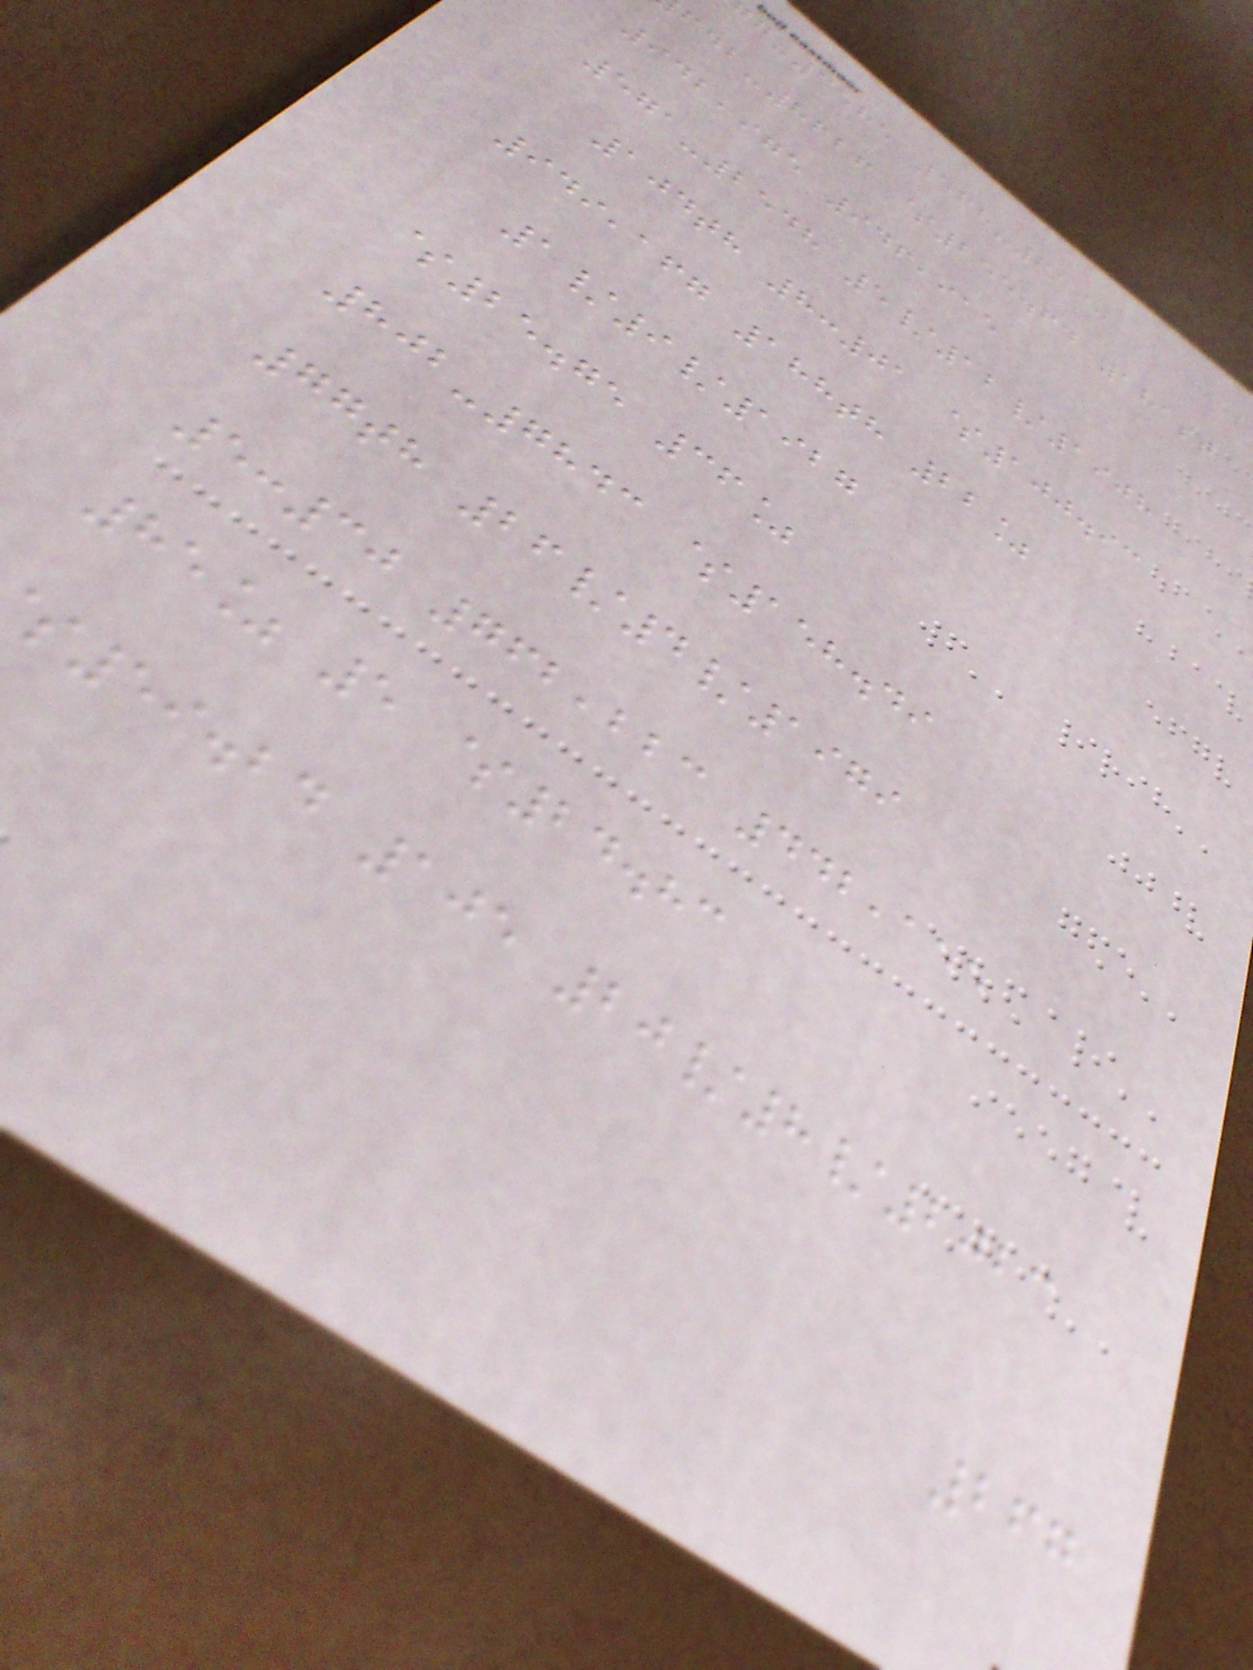-3585 568-6190
-8626 $255.64 181st
942,975 946,915
571-2548 5/12/1908
104th 8:01 $100.93
949,167 188th 22%
1/9/1927
$25.75 36%
802-7843 $158.49
77th 26/4/1979
5:30 762,223 442,155
85% 5 $24.83
59.24 105 20/8/2023
267
